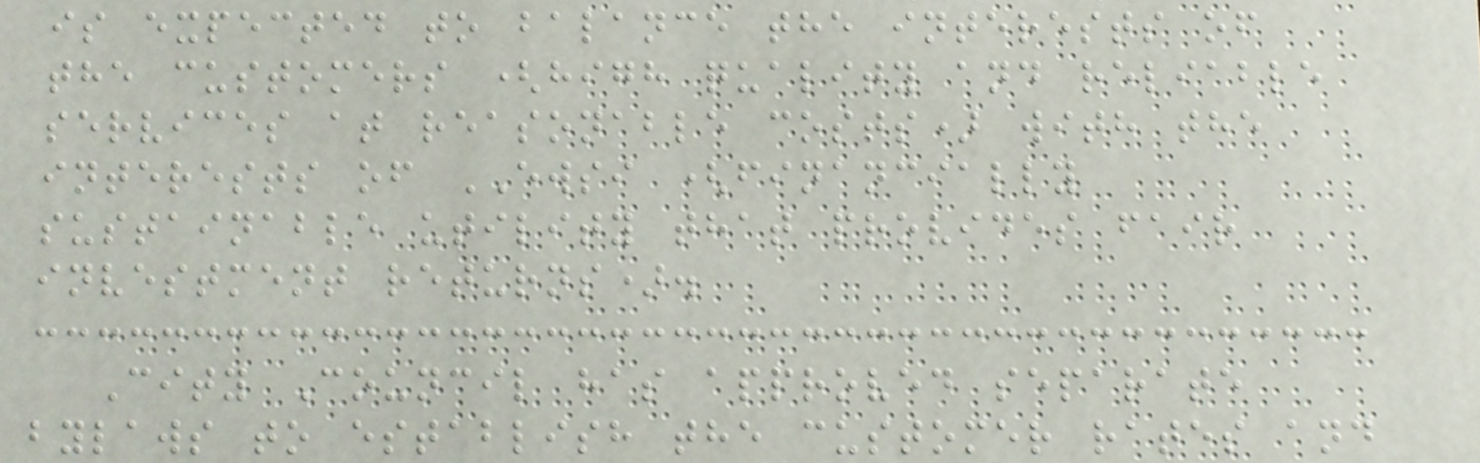is expected to balance the interests of
the customers (high quality and reliable
services at reasonable costs) with the
interests of EWSI (financially
sustainable utility that provides fair
investment returns).
City Council has approved separate
bylaws to establish the customer rates and
